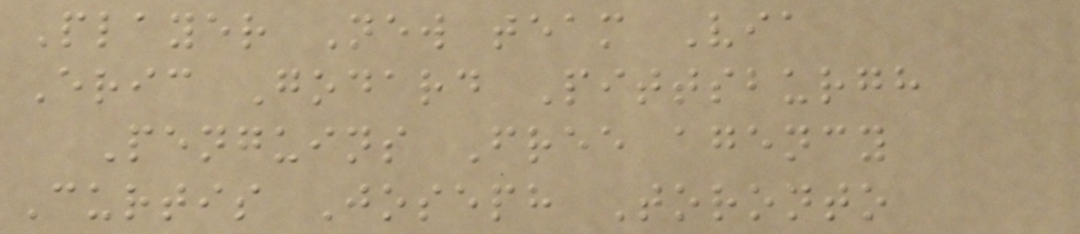Player New team Via
Eric Godard Pittsburgh
Penguins Free agency
Curtis Joseph Toronto
